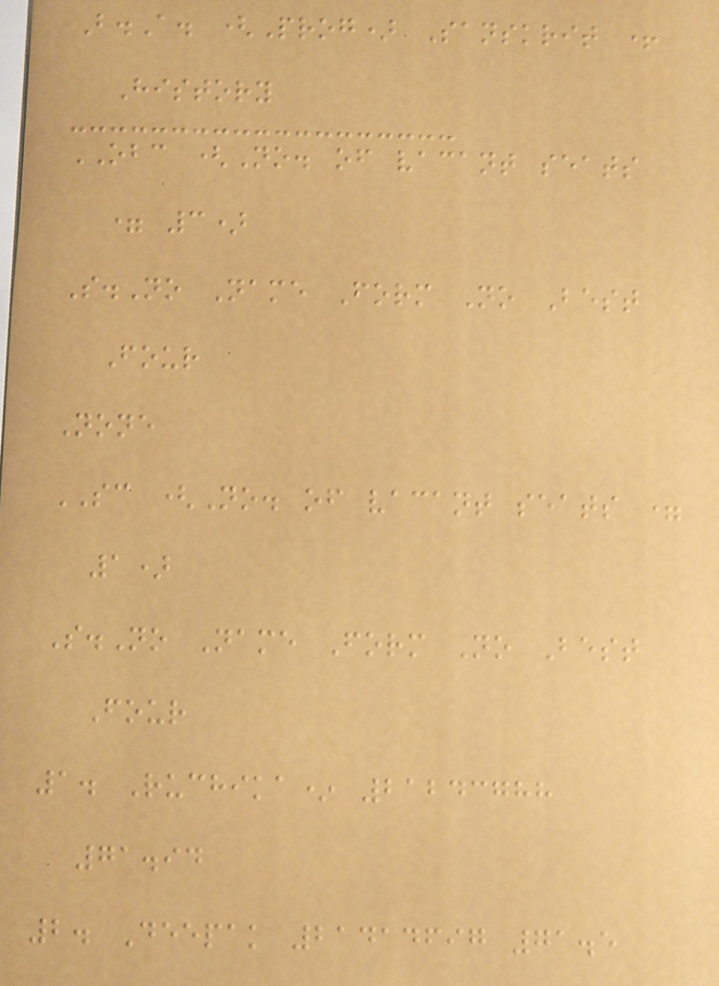B.A. (Prog) Sanskrit +
History
OBC (No. of vacant seats
= 3)
S.No Name Form No Best
Four
None
SC (No. of vacant seats =
1)
S.No Name Form No Best
Four
1. Ruchika* 21243788
71.94
2. Deepak 21414697 71.5
